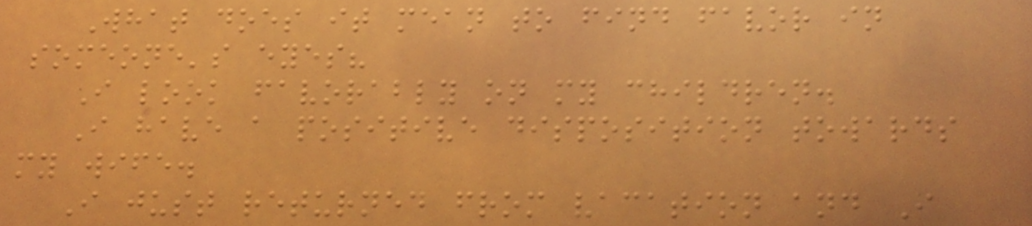What does it mean to find favor in
someone's eyes?
I look favorably on my children.
I have a positive disposition towards
my wife.
I just returned from vacation and I
